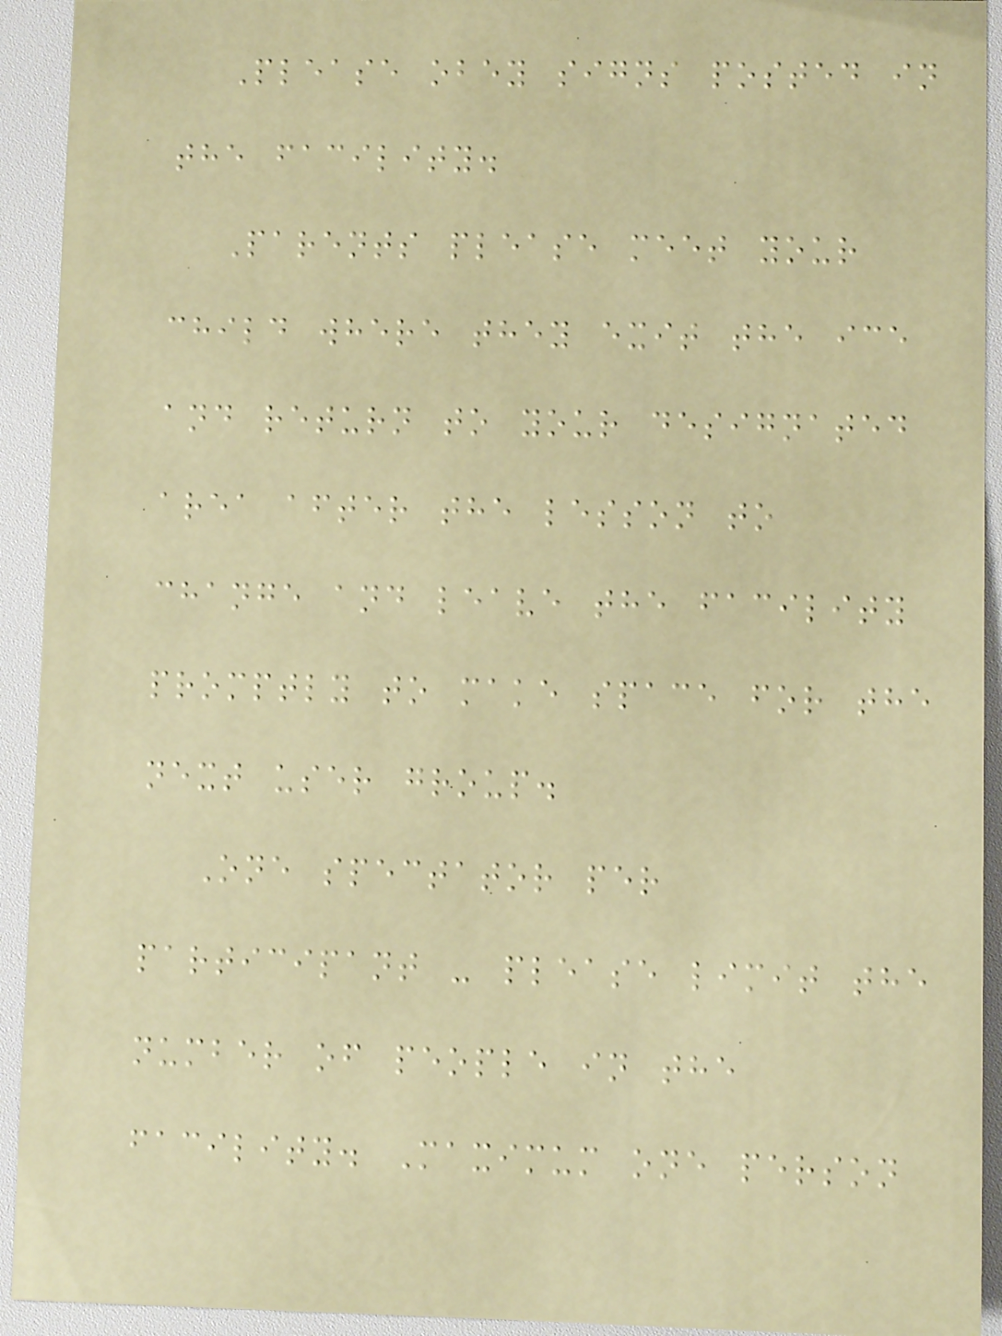Please obey signs posted in
the facility.
Parents please meet your
child where they exit the ice
and return to your designated
area after the lesson to
change and leave the facility
promptly to make space for the
next user group.
One spectator per
participant - please limit the
number of people in the
facility. Maximum one person
